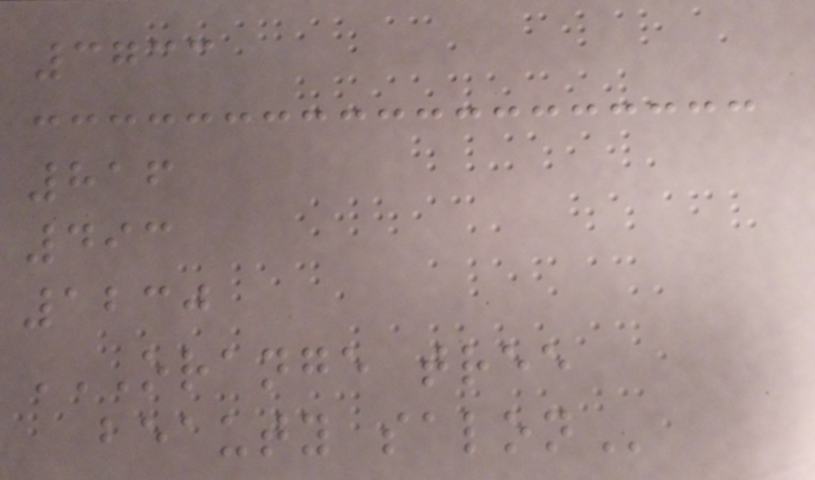3733
816
493
1230
ORANGE TREE
BEAUTY SALON
